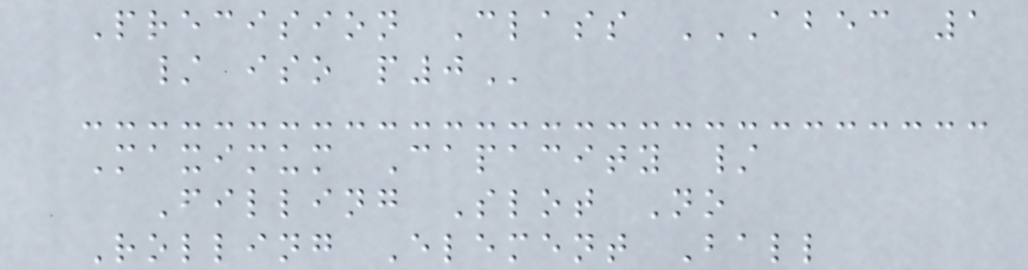Precision Class ABEC 1
/ ISO P0
Maximum Capacity /
Filling Slot No
Rolling Element Ball
